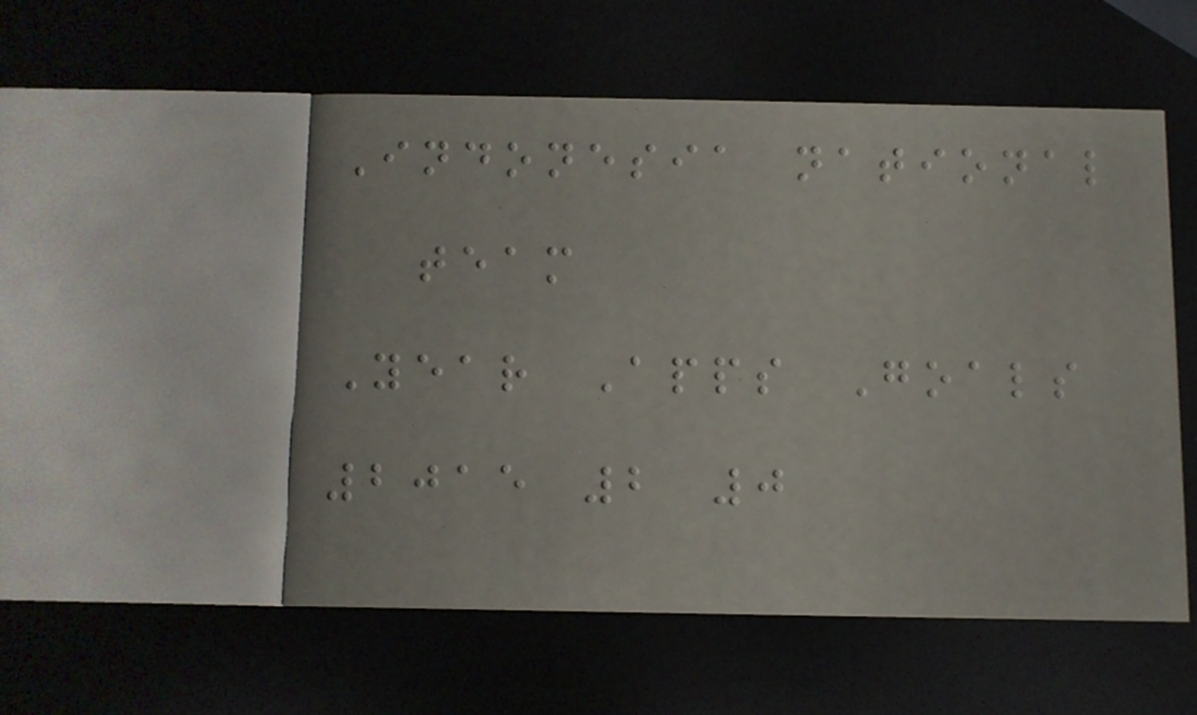Indonesia national
team
Year Apps Goals
2015 2 0
